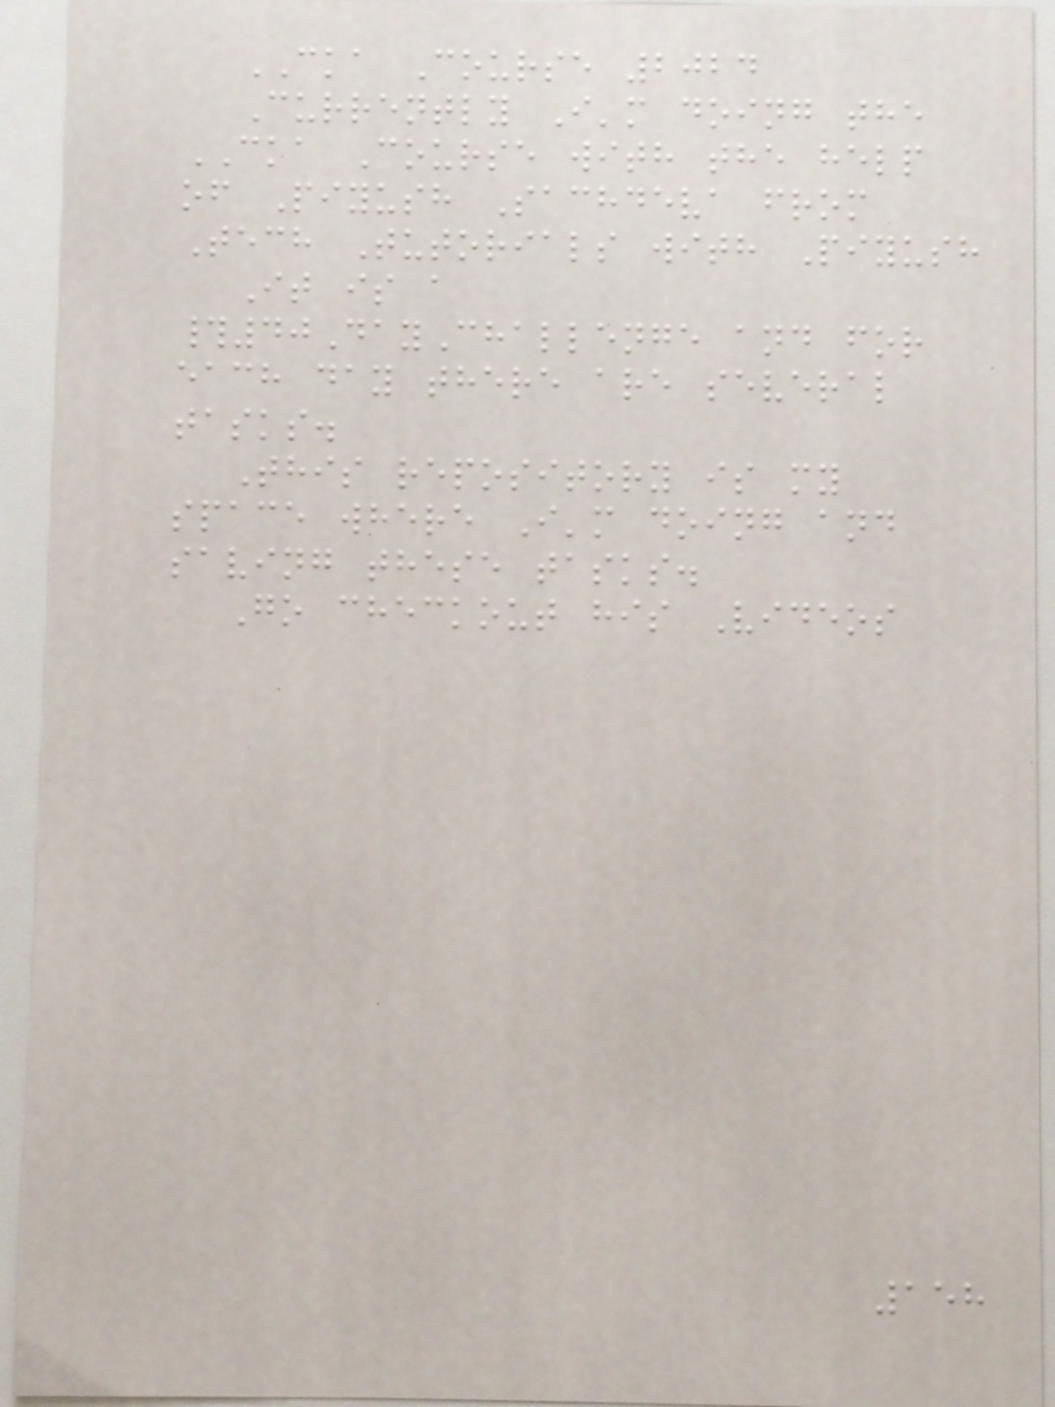CKA Course 2024
Currently I'm doing the
CKA Course with the help
of Piyush Sachdeva from
Tech Tutorials with Piyush
It is a
#40DayChallenge and for
each day there are several
tasks.
This repository is my
space where I'm doing and
saving these tasks.
Go checkout his Videos
158
